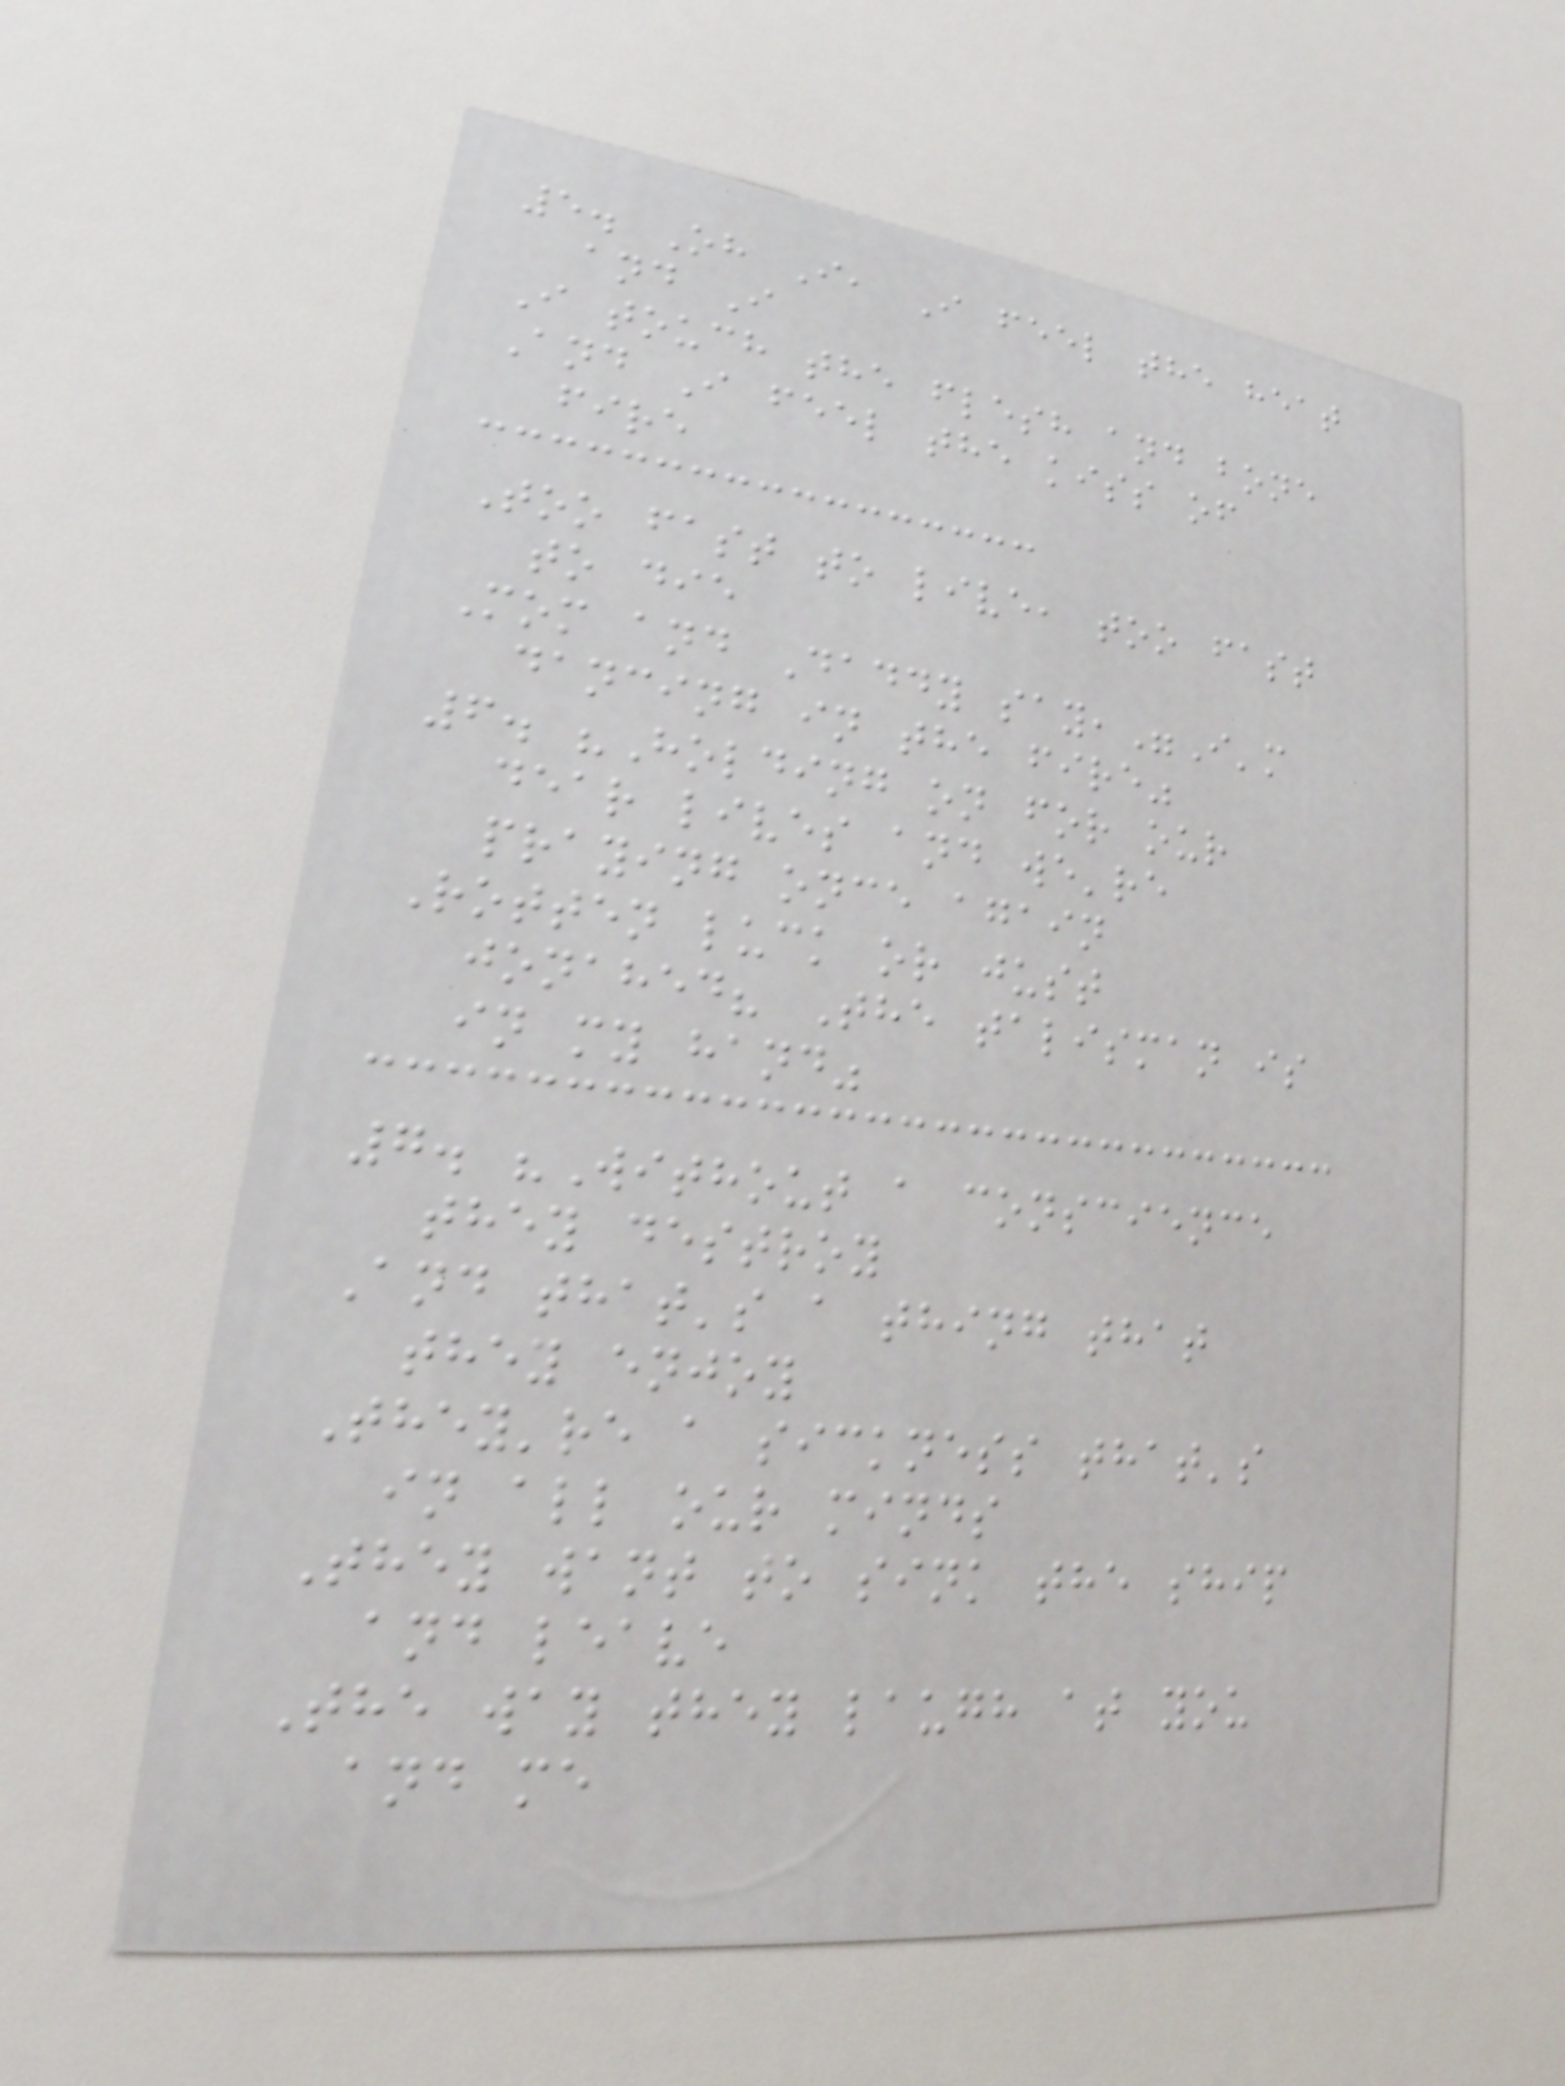5. Oh I, I feel the heat
and I
I touch the flesh and bone
And I feel the kiss of
fire
Too fast to live, too fast
to die
Mom and Daddy say,"I'm
dancing in the fire"
6. "Holding on for our
dear lives and we're
praying once again
Rotten luck or just
jonahed? The talisman is
in my hand"
7. "Without a conscience
they destroy
And that's a thing that
they enjoy
They're a sickness that's
in all our minds
They want to sink the ship
and leave
The way they laugh at you
and me
